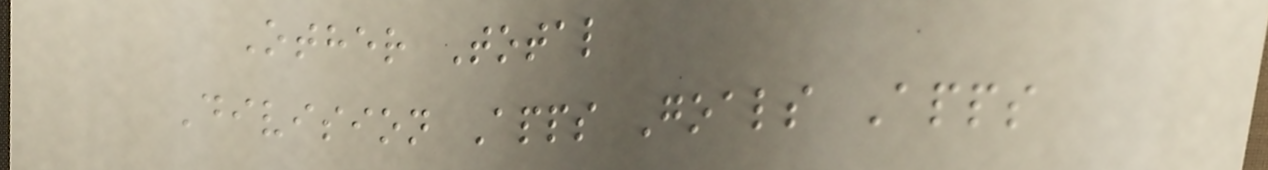Other Total
Division Apps Goals Apps
